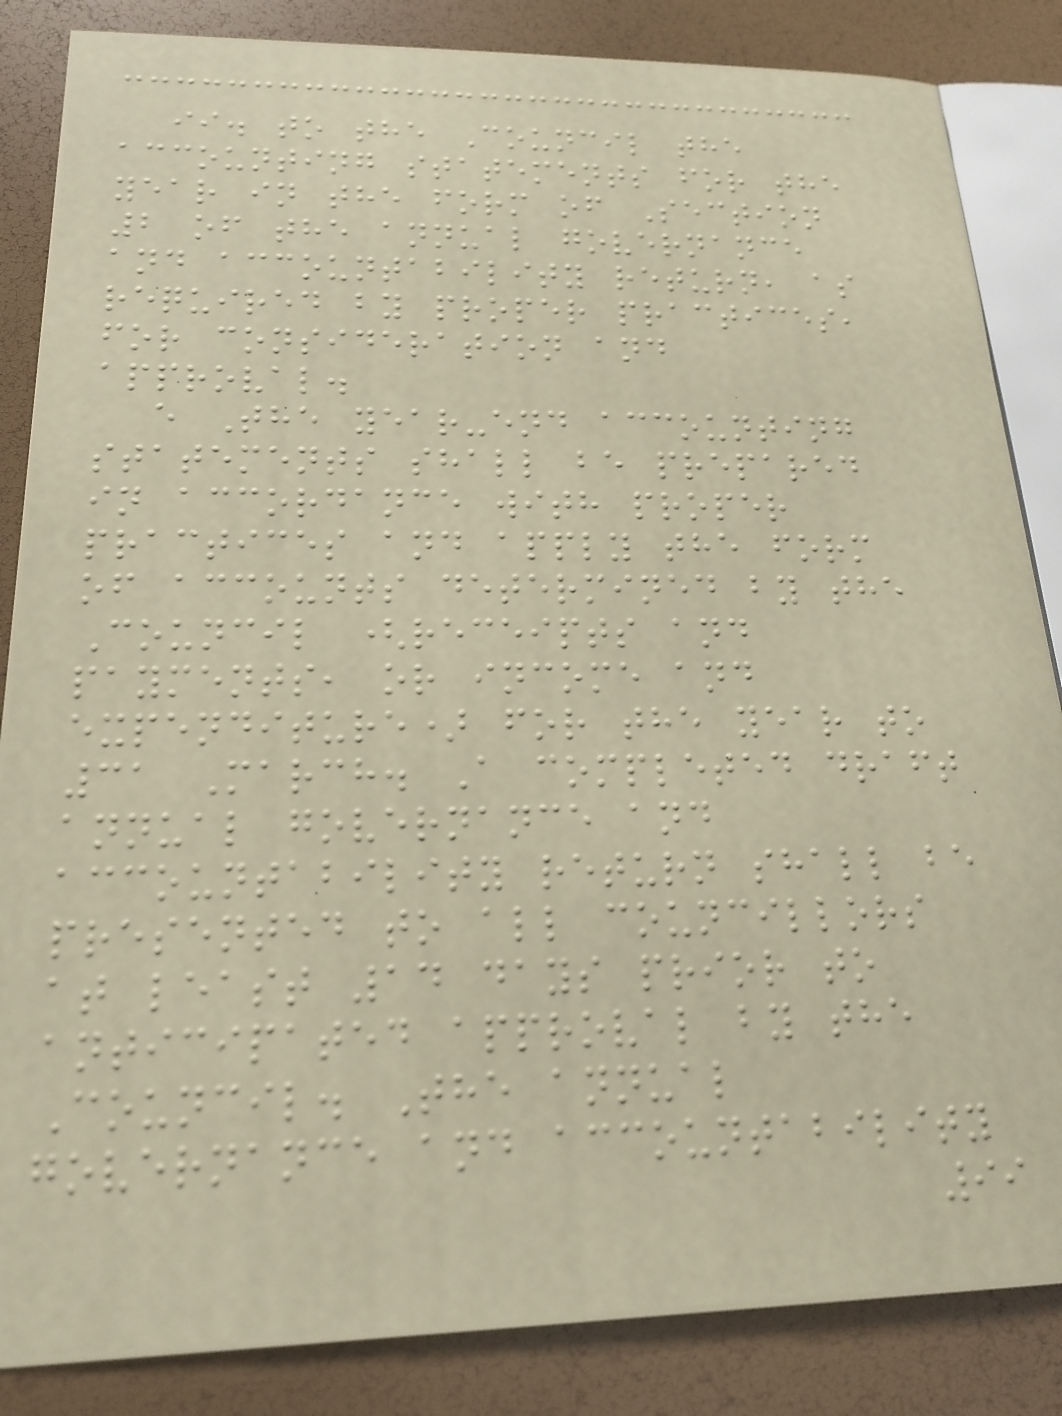ii. to the Council the
accounting statements for the
year in the form of Section
2 of the annual governance
and accountability return, as
required by proper practices,
for consideration and
approval.
e The year-end accounting
statements shall be prepared
in accordance with proper
practices and apply the form
of accounts determined by the
Council (receipts and
payments, or income and
expenditure) for the year to
31 March. A completed draft
annual governance and
accountability return shall be
presented to all councillors
at least 14 days prior to
anticipated approval by the
Council. The annual
governance and accountability
99
